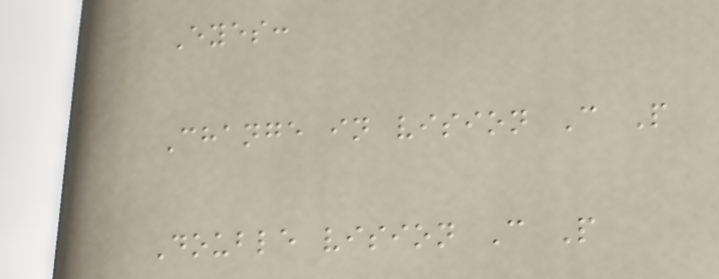Eyes:
Change in vision C P
Double vision C P
